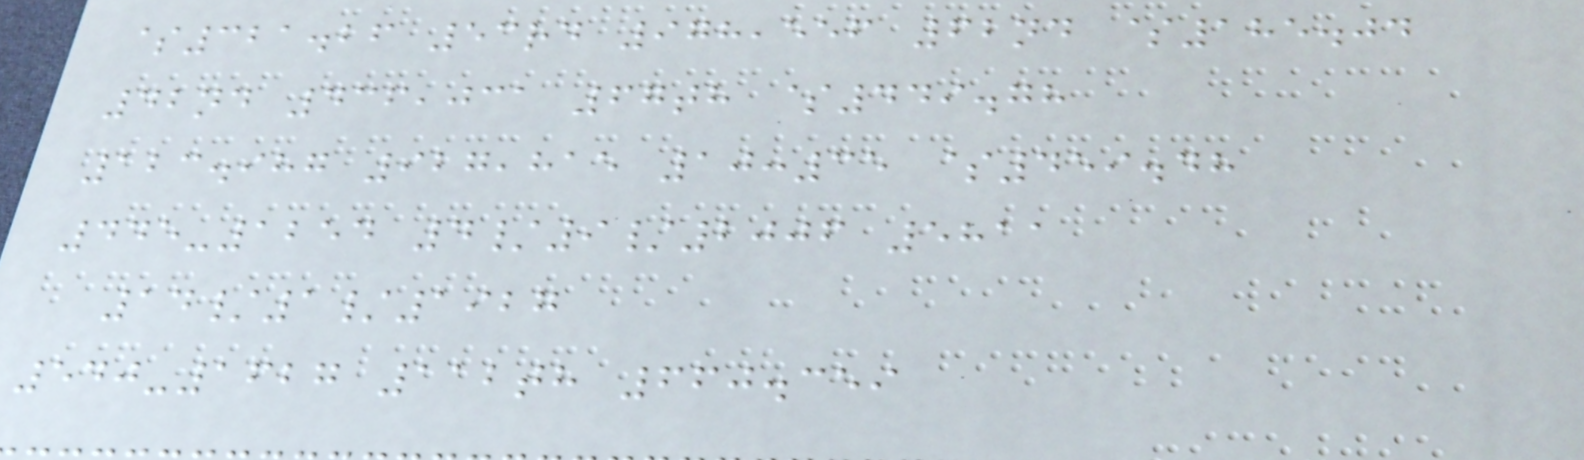$321.26 53rd 978,556 62nd $185.04
42nd 436,031 67th $449.78
123.987 927,815 10:35 $459.48
445-1254 4/9/2006 5811
14/1/1927
540-1627 112th 660.359
